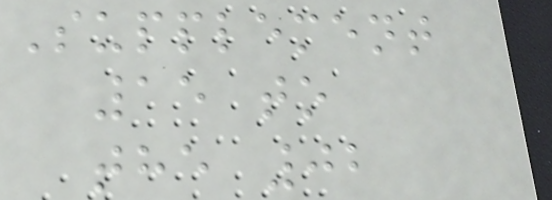Supplement
15 to
the 02
